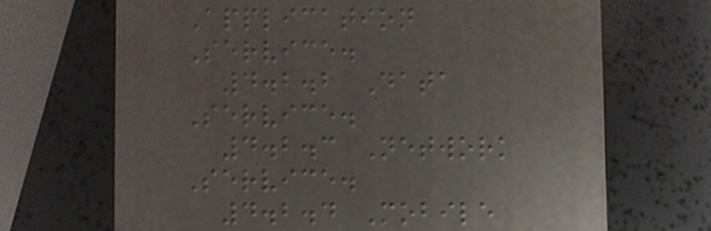Application
Service.
4.2.2 Data
Service.
4.2.3 Network
Service.
4.2.4 Mobile
